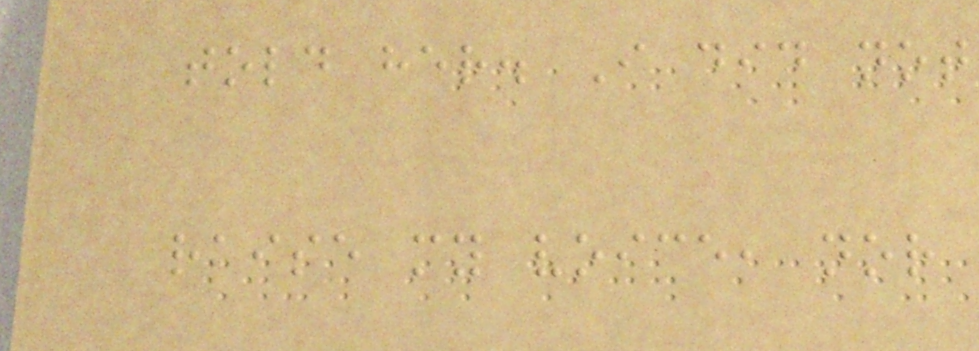told her. I did not
raise my voice, nor
